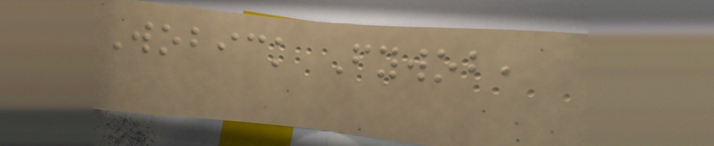Wobick Fywob,
